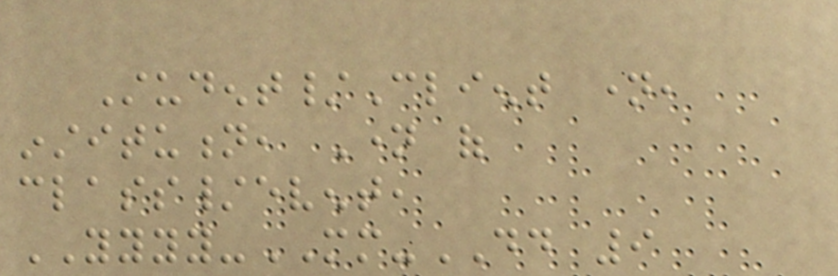Student/Client name,
institution, Name of
class/event,
YYYY-MM-DD 9
